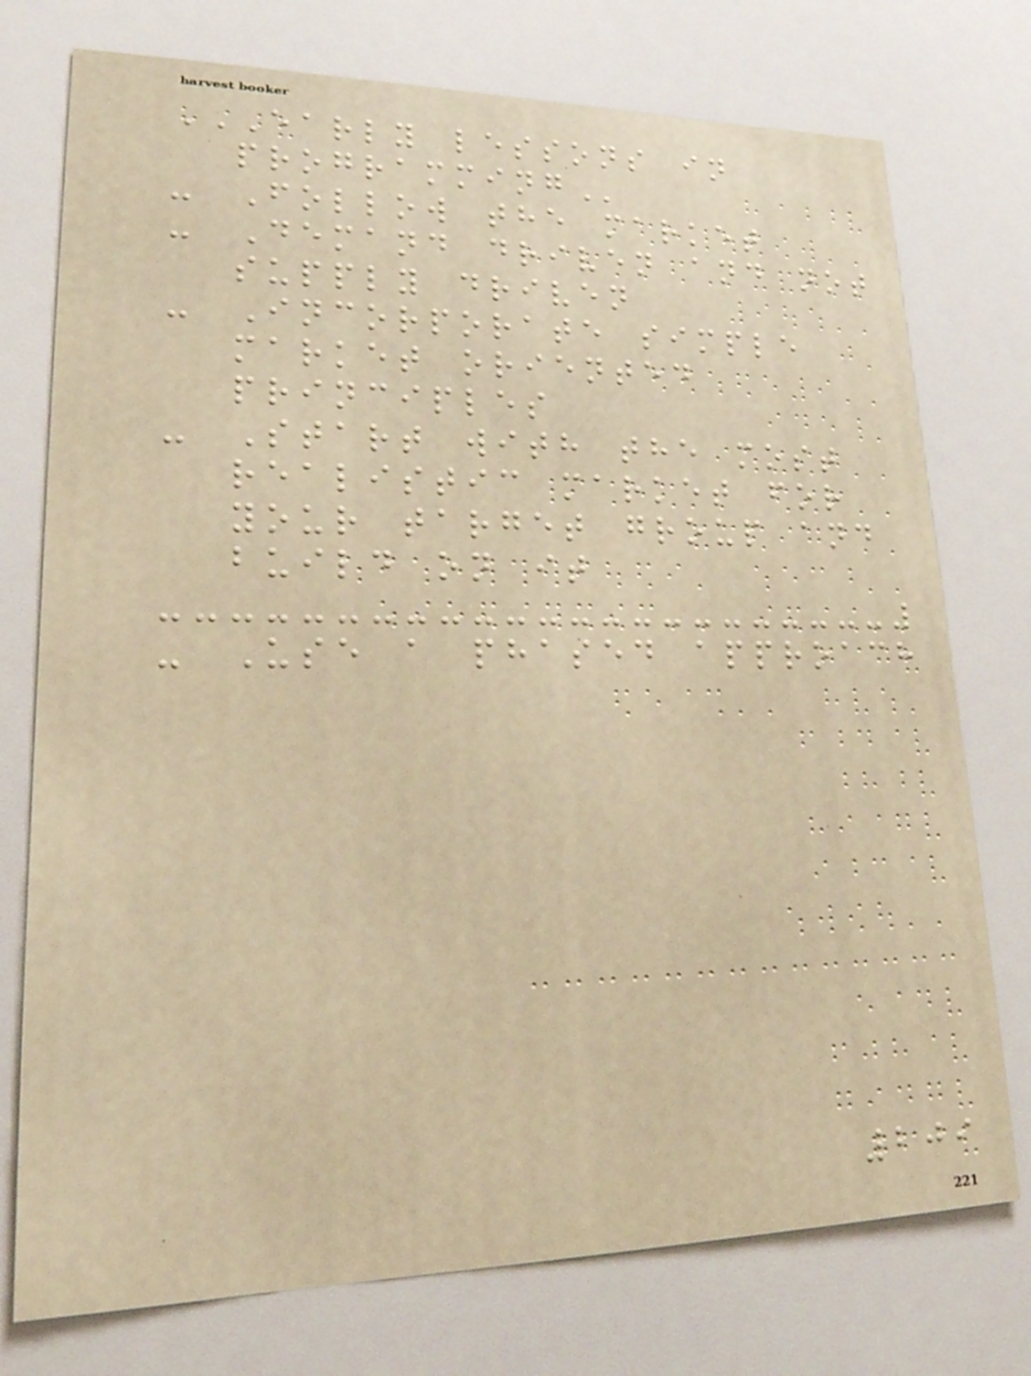EARLY LESSONS IN
PROGRAMMING
- Follow the market
- Demand driven and not
supply driven
- Incorporate simple
market oriented
principles
- Start with the most
realistic market for
your target group and
build on it
- Use a phased approach
209
